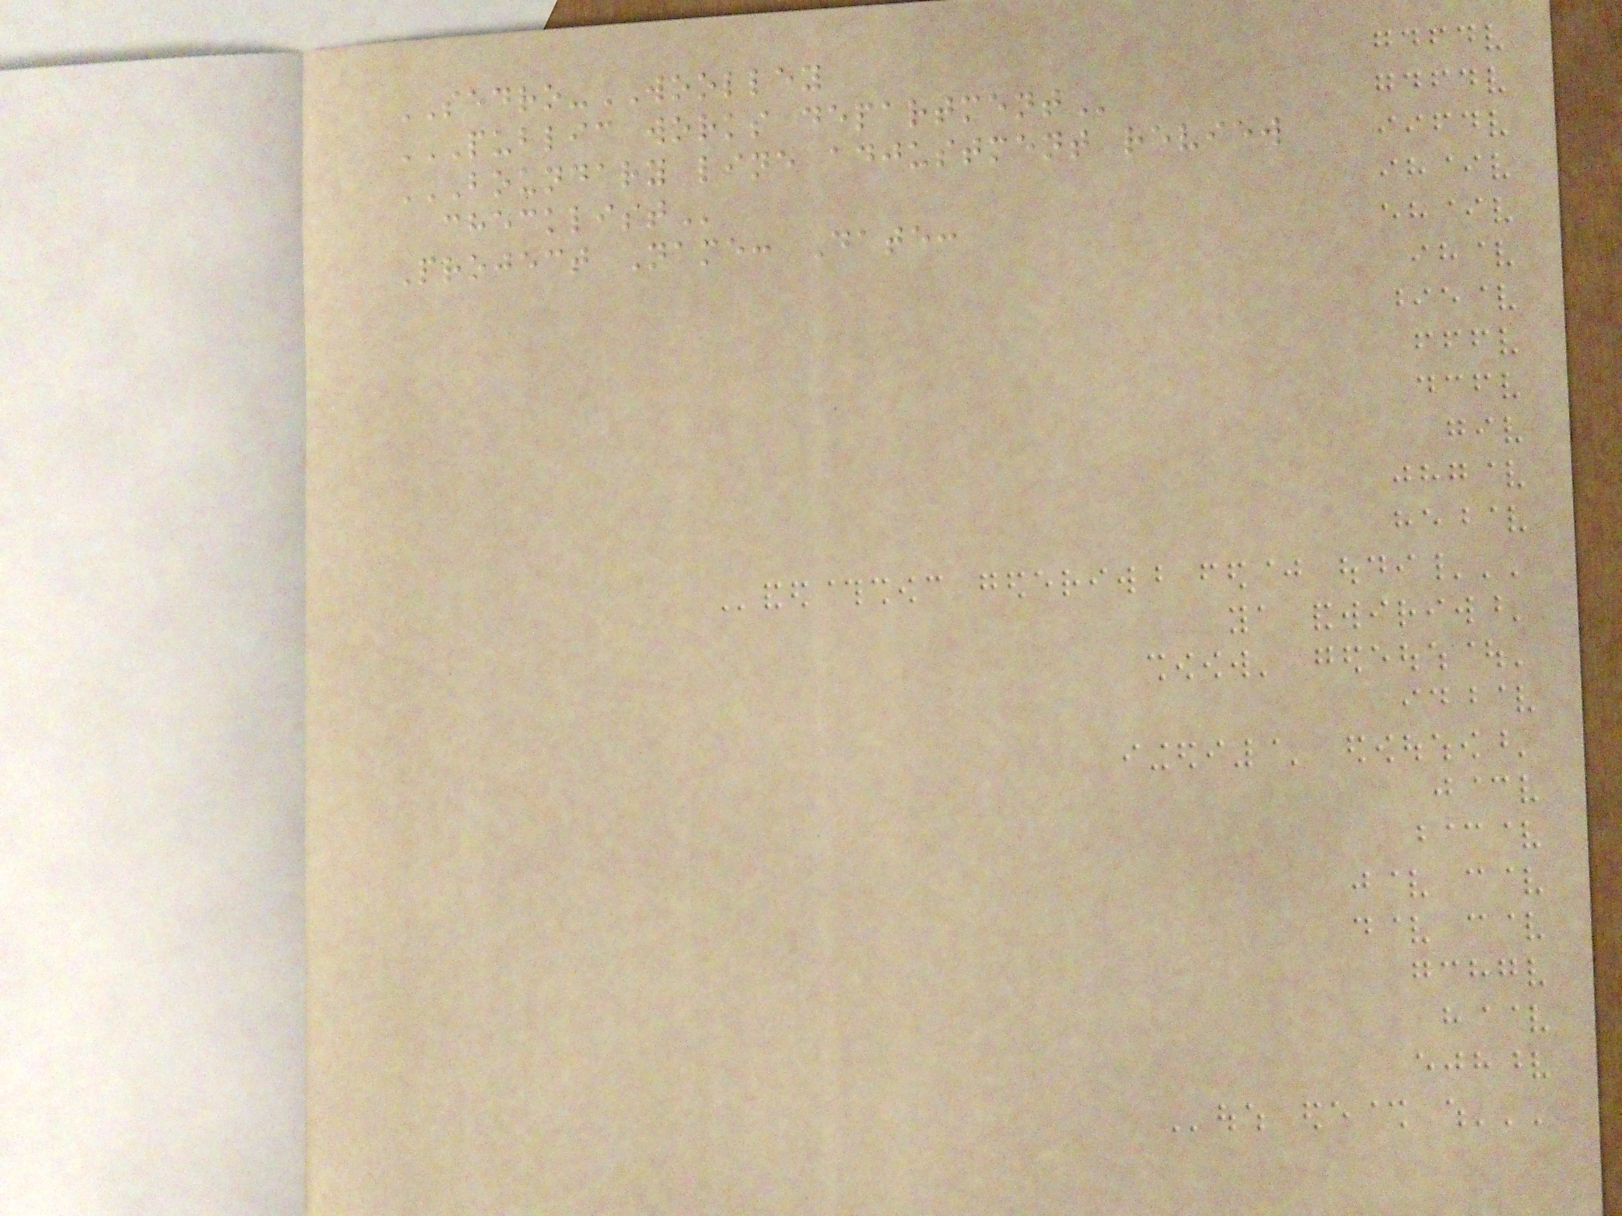SEDRO-WOOLLEY
PUBLIC WORKS DEPARTMENT
BOUNDARY LINE ADJUSTMENT REVIEW
CHECKLIST
Project Name: Date:
